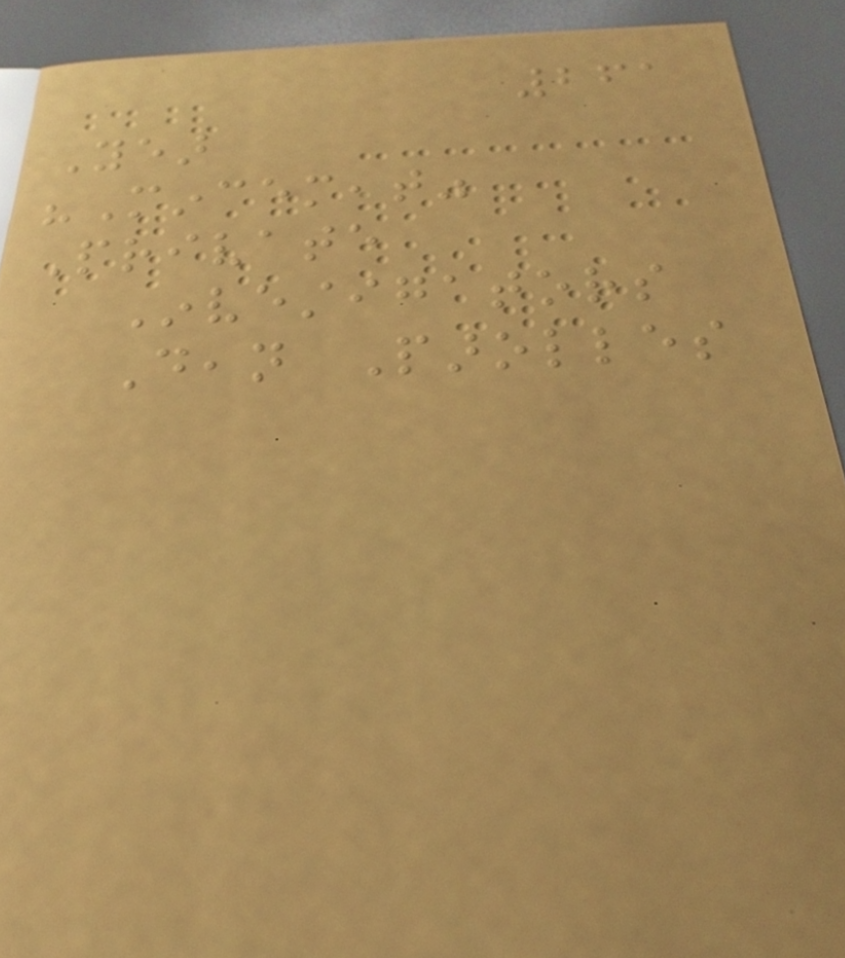261
Year
"Mincemeat"
Private
Investigators
Dean Parolles
